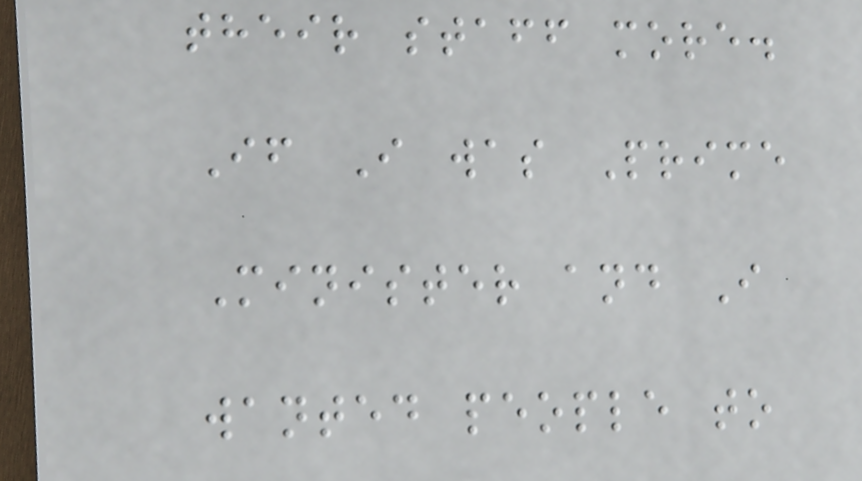their staff more.
If I was Prime
Minister and I
wanted people to
